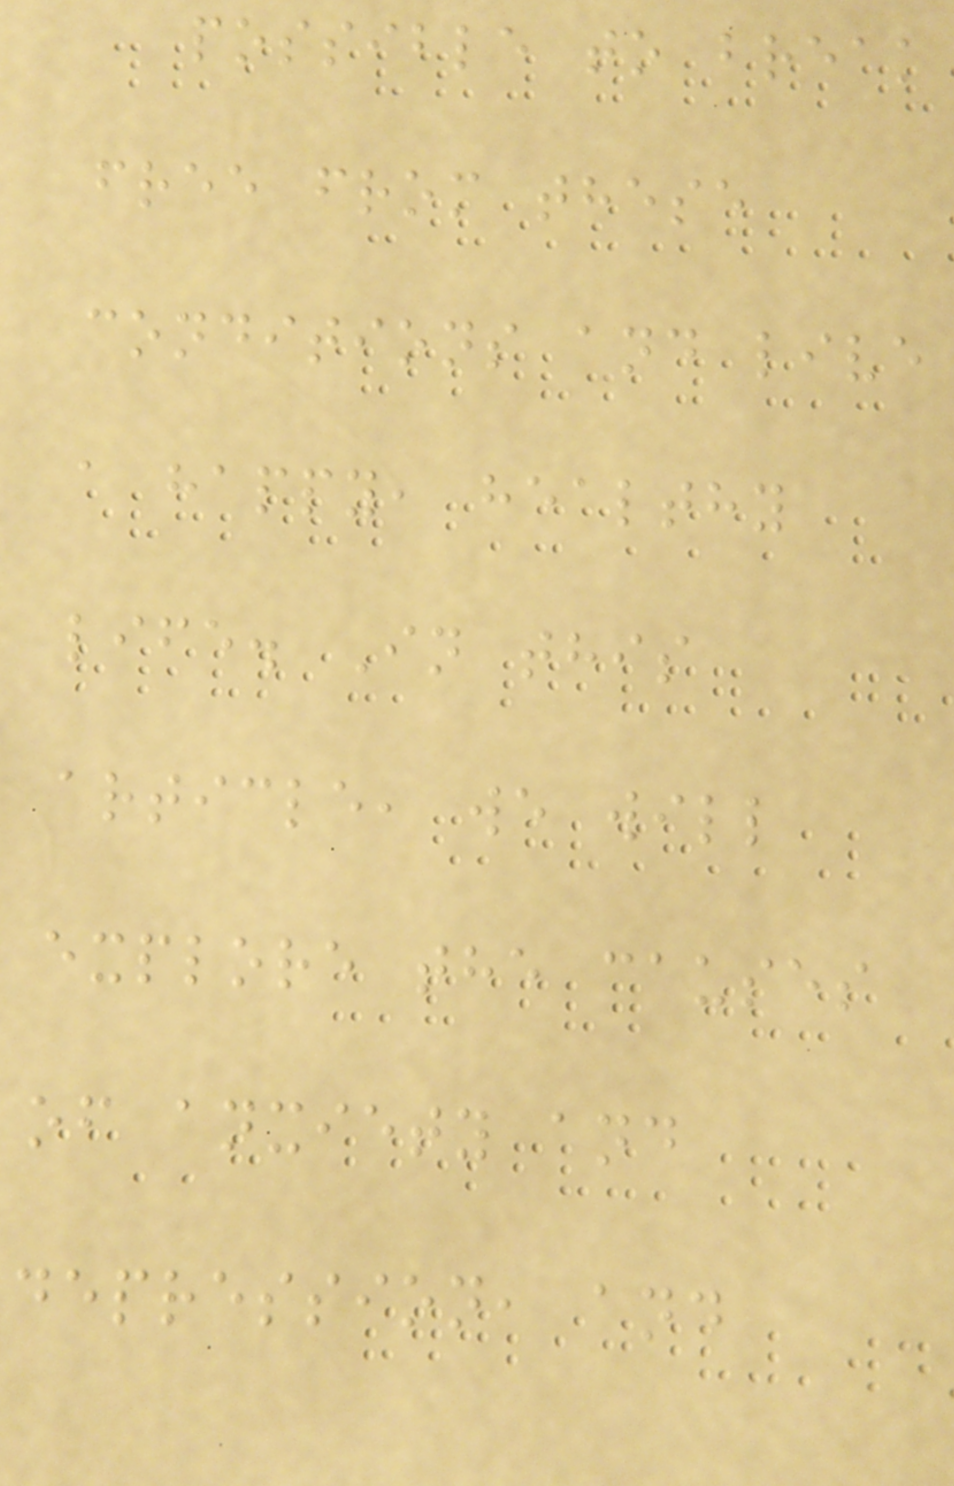possible to break
free from these
conditions and live
a happy, healthy
life. In this
article, we will
explore the causes
of anxiety and
depression, and
